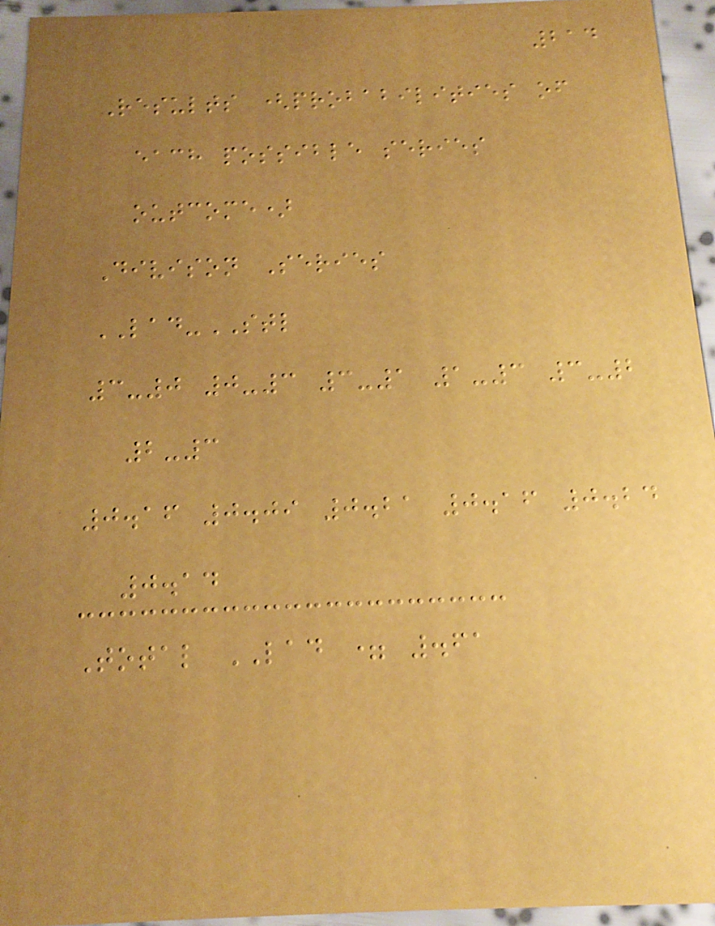214
Results (probabilities of
each possible series
outcome)
Divison Series
LAD-STL
3-0 0-3 3-1 1-3 3-2
2-3
0.16 0.09 0.21 0.16 0.24
0.14
Total LAD = .61
